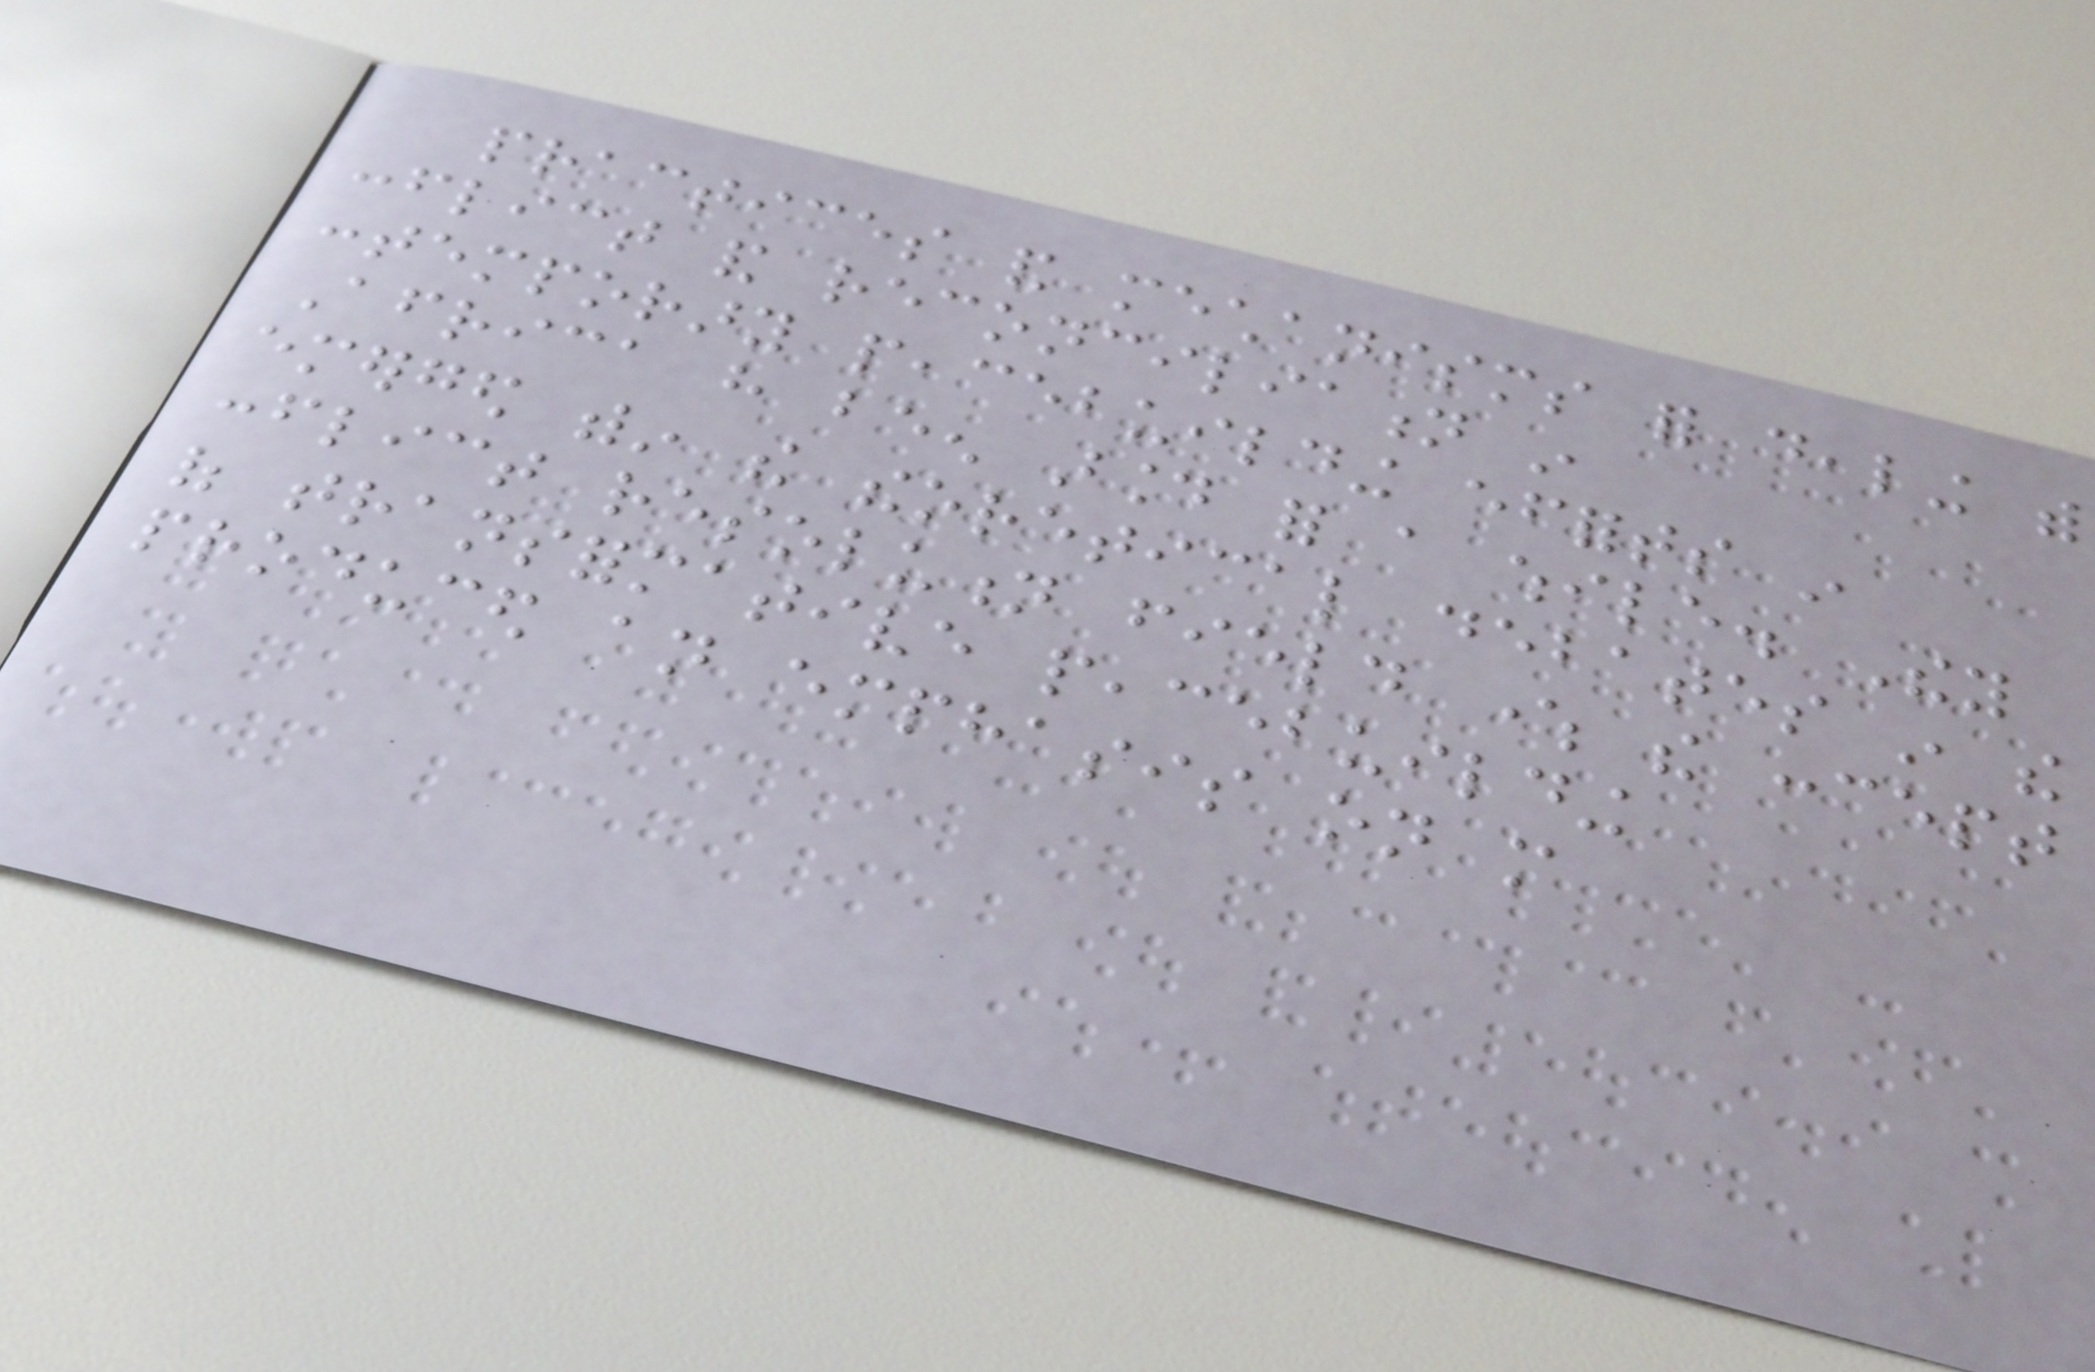practices and mechanisms for dealing with
conflict and reconciliation in
contemporary peacebuilding efforts in
Africa have been around for a while. They
emerged within the theoretical debates in the
conflict resolution field where the concept
of transformative peacebuilding
produced an emphasis on more
